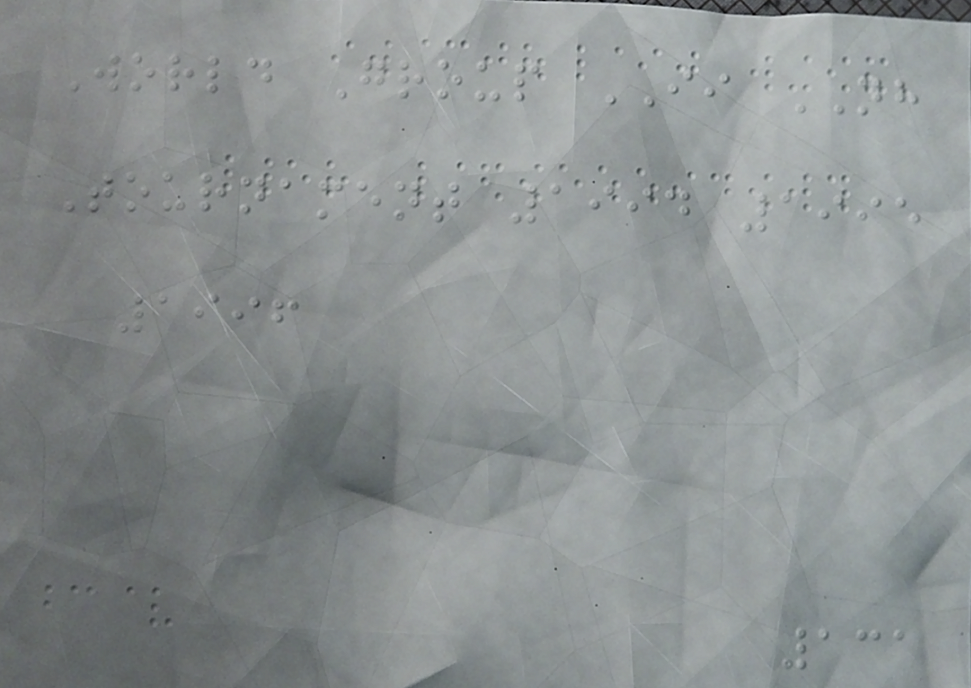World Group II NH
Tournament 1994 1995
1996
131
